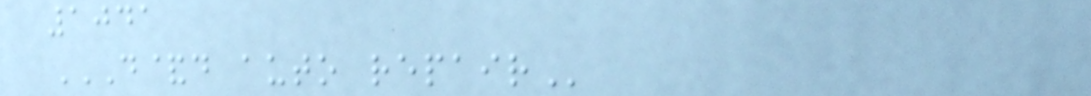1041
D&D AUTO REPAIR
